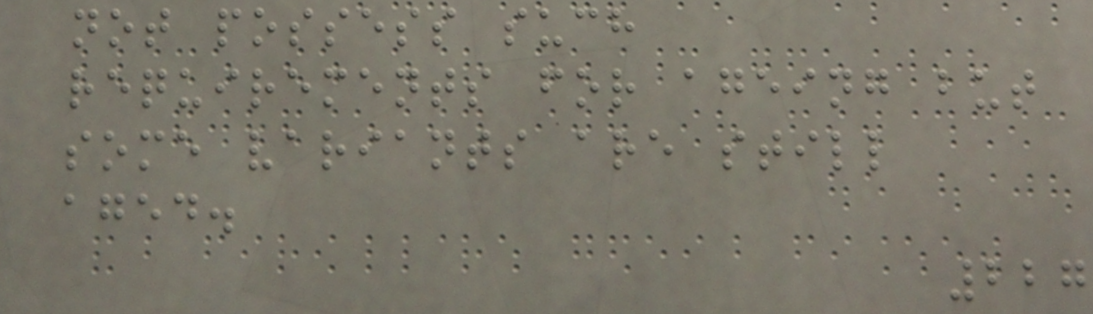not possess such
requirements for ageing but
some variants are still
aged.
227
